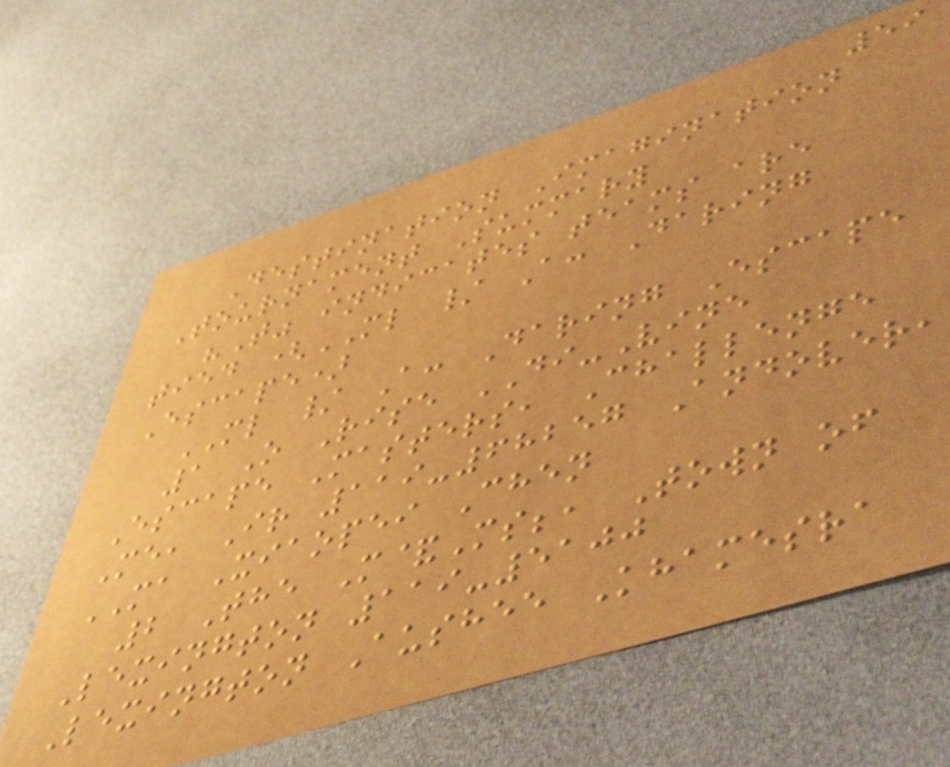59
Destination Imagination
Tournament Summary
"T" indicates teams are
tied (ML / A: Daring
Escape)
ML / A: Daring Escape
1 O Rise DI-Vine
Escape Masters, Challenge
Me, Ir 119-68257 Andover,
MA Xiaopei Chen
2 The M&Ms;, Town of
Lexington 119-5100
Lexington Aushee Khamesra
